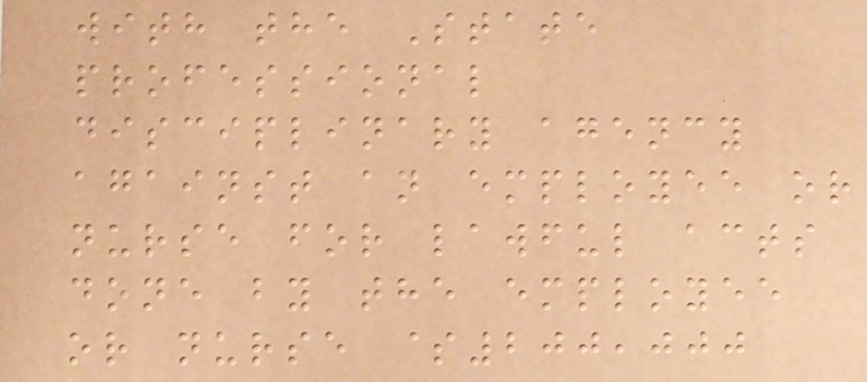with the State
professional
disciplinary agency
against an employee or
nurse for lawful acts
done by the employee
or nurse $200,000
